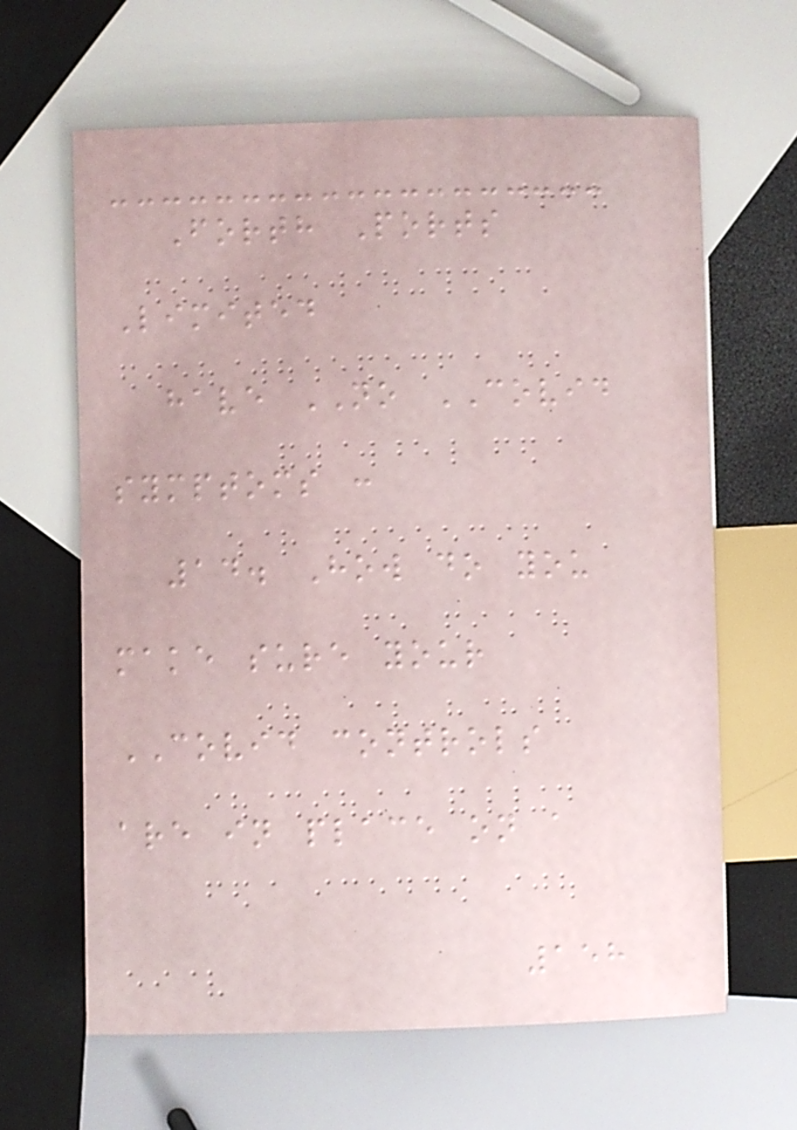Forth Ports
Limited
have NO COVID
symptoms :
14. How do you
make sure your
COVID controls
are in place on a
158
